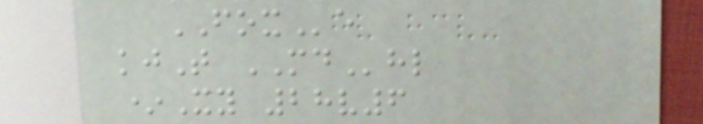FOXe
kjT MDhl
*Xy 28v6
